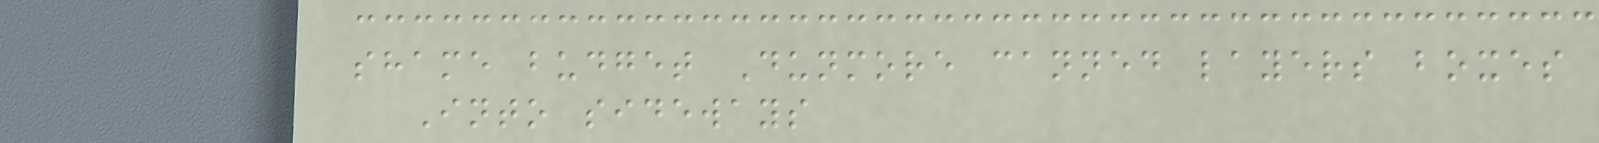shame budget Dunmore canned layers boxes
Into sideways
